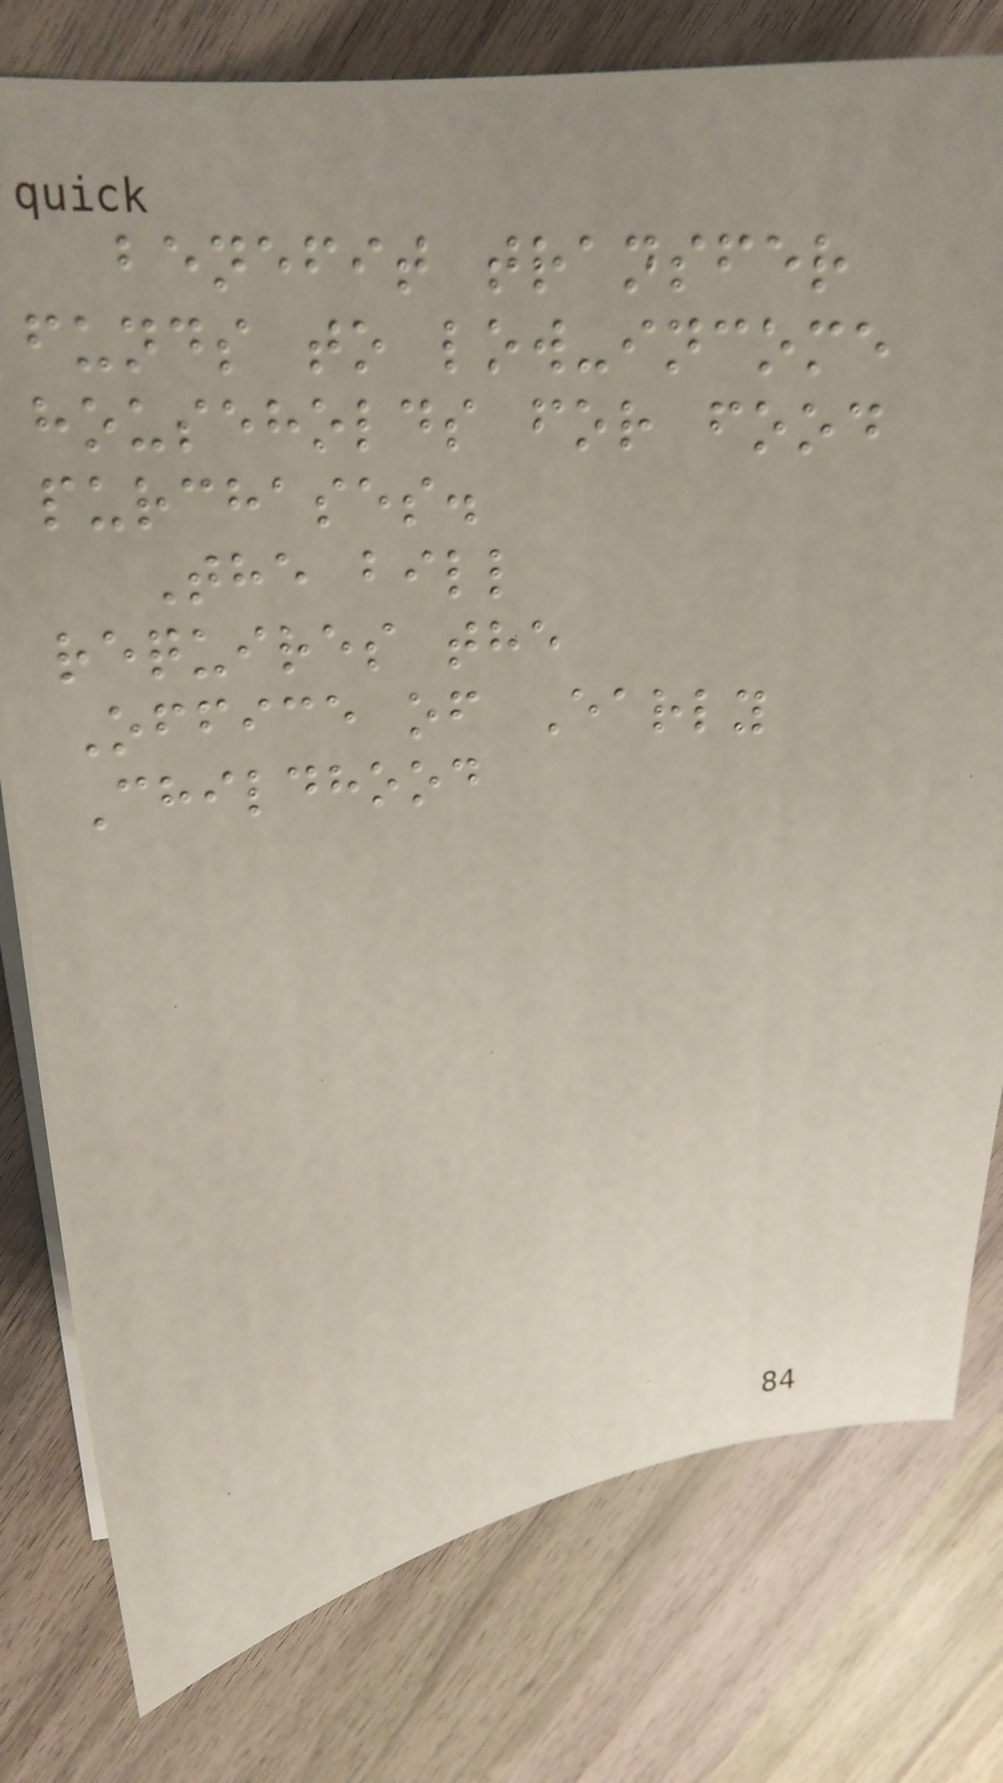benefit transfer
funds to low-income
households for food
purchases.
The bill
requires the
Office of Early
Childhood
